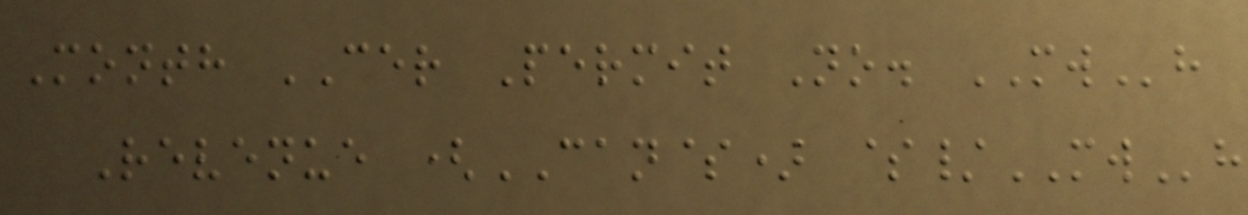Month CER Permit No. MWh
Revenue (CAN$) $/MWh
